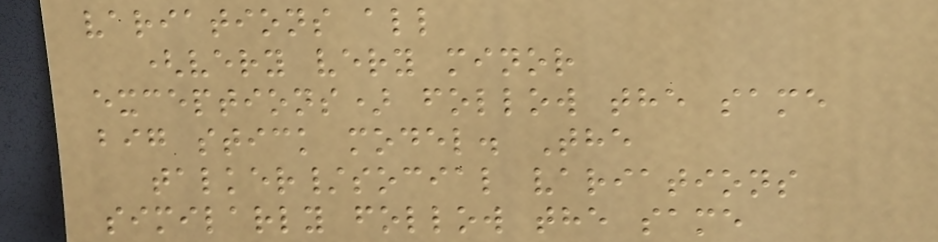variations all
(very very minor
exceptions) follow the same
big stick model. The
talker/social variations
similarly follow the same
